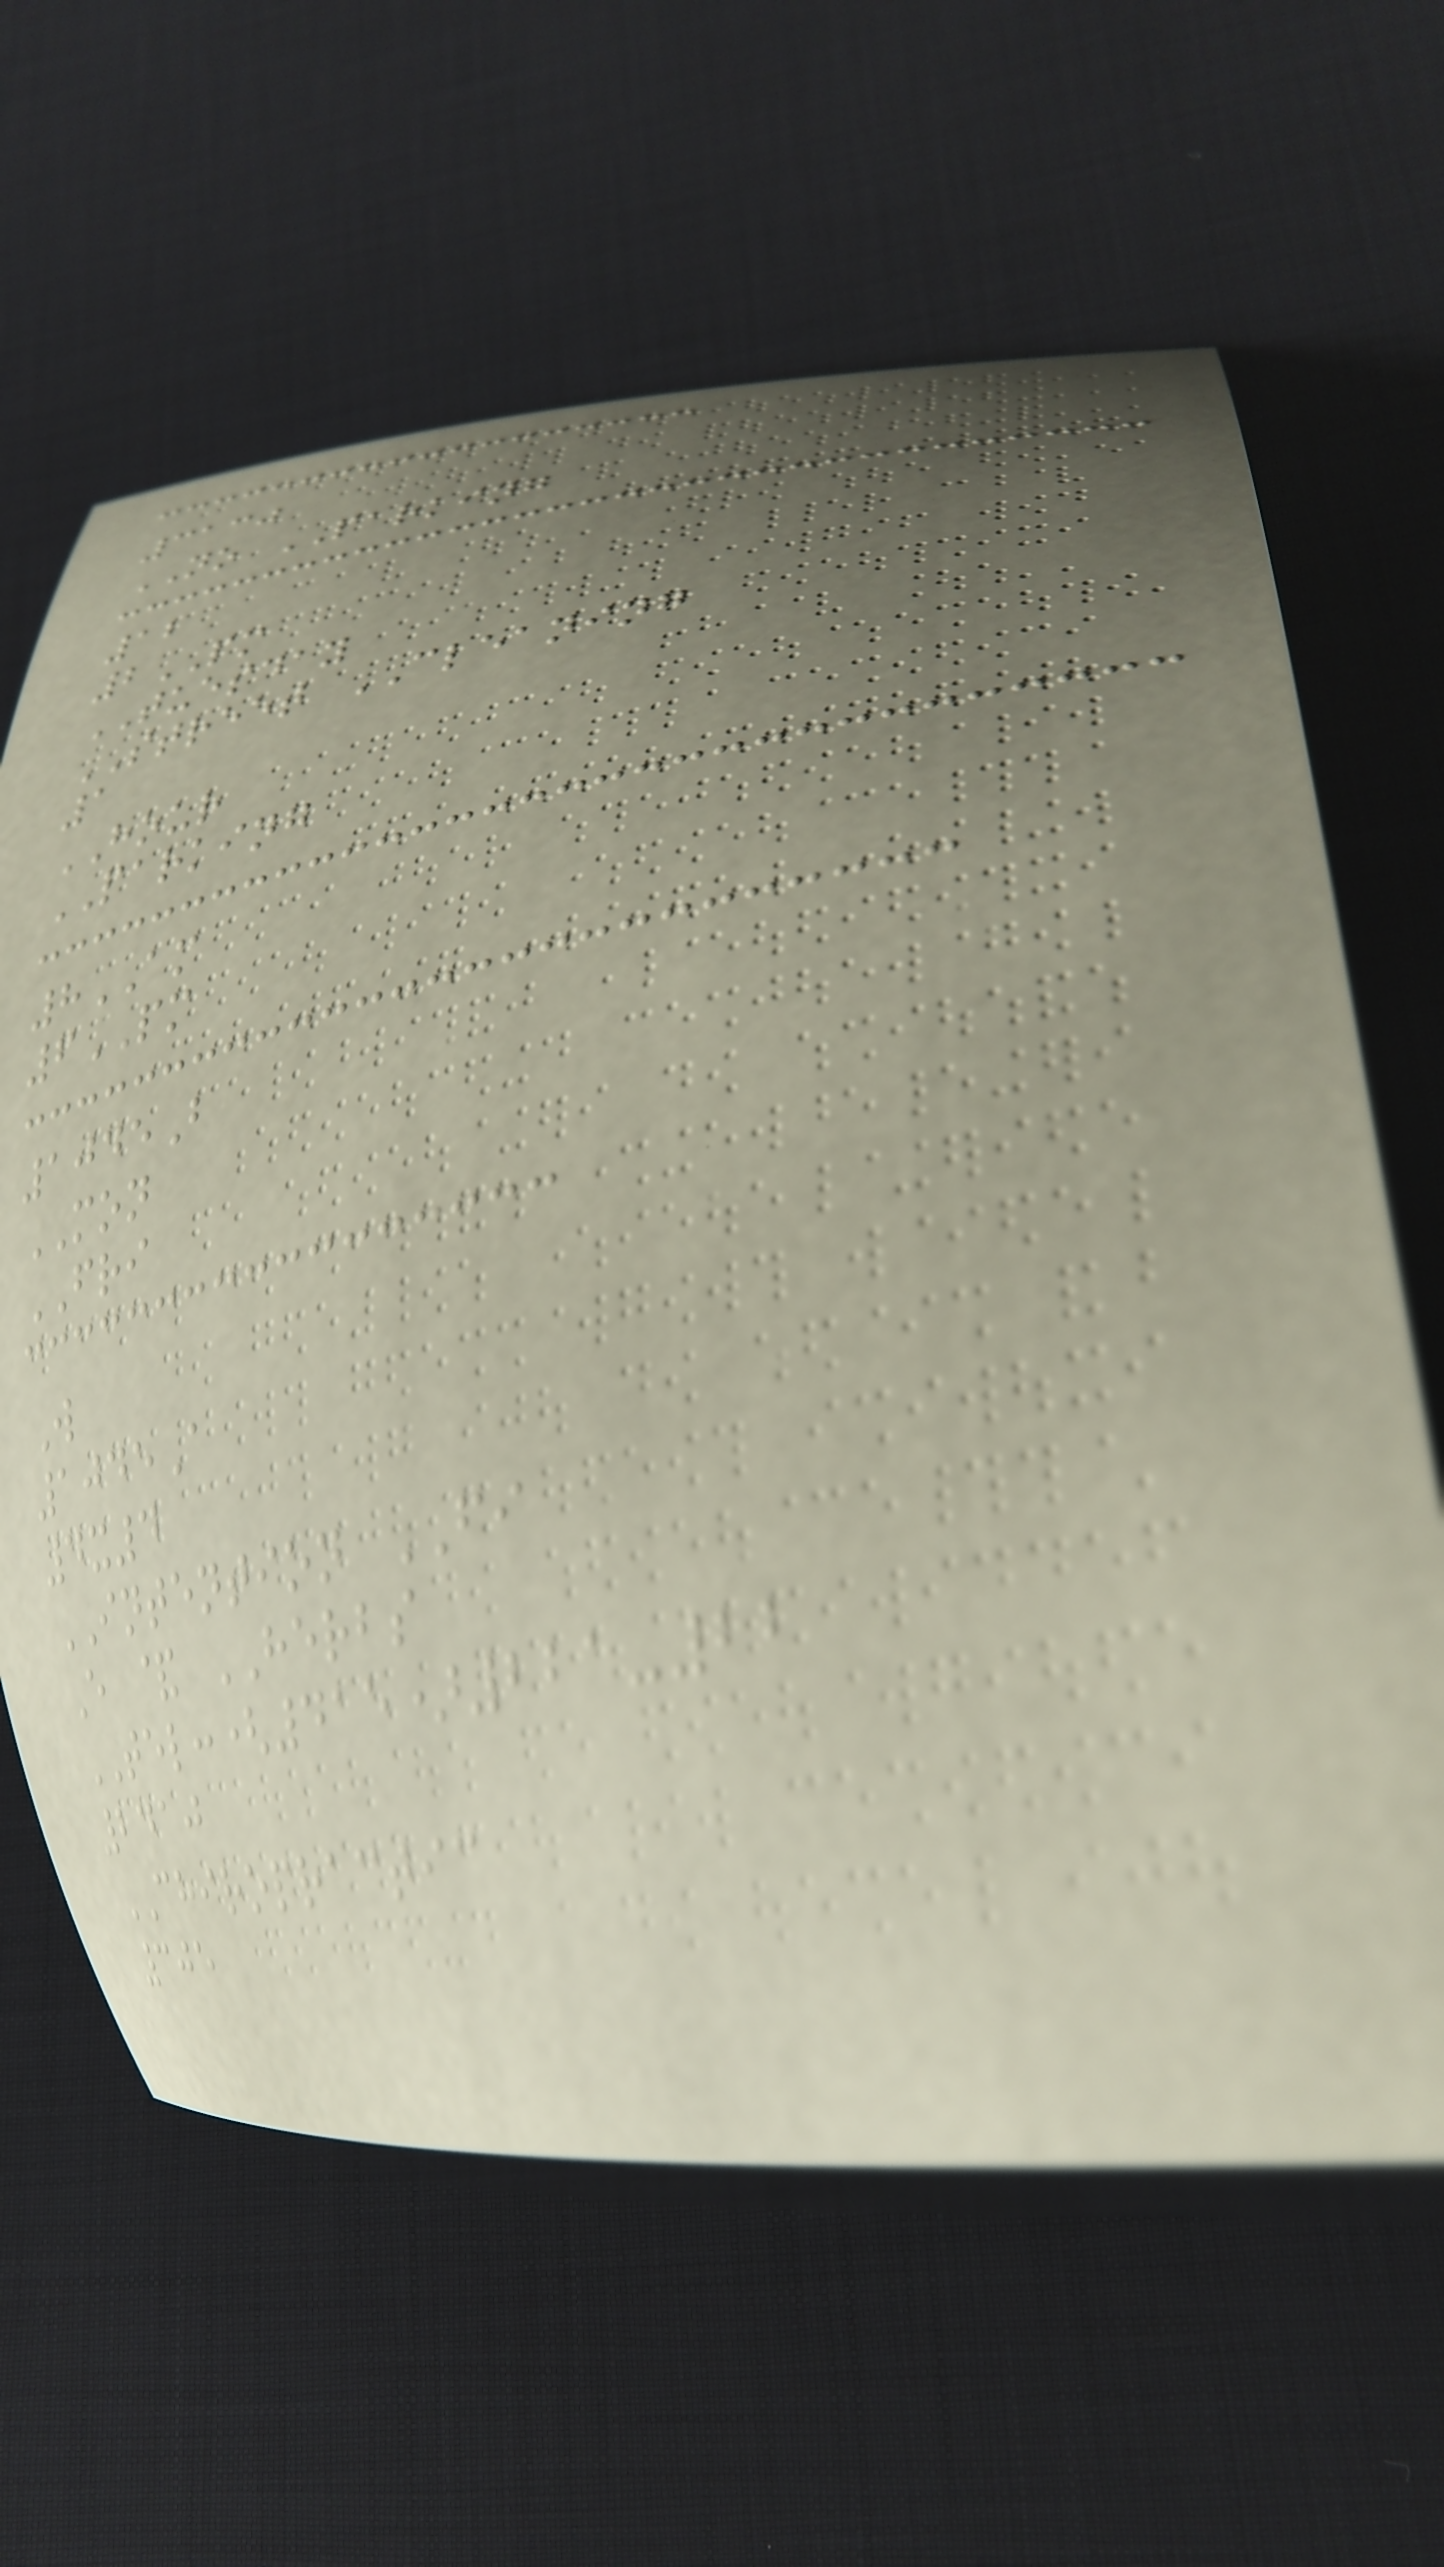3130
NO PARKING
12
2PM
TUESDAY
STREET CLEANING
1
HOUR
PARKING
8AM
6PM
1045B
MON
FRI
W
1045A
4x4
INTENTION FI
E & HERBS
TEL:(415)221-22
2410
CHIROPRACTIC
305
